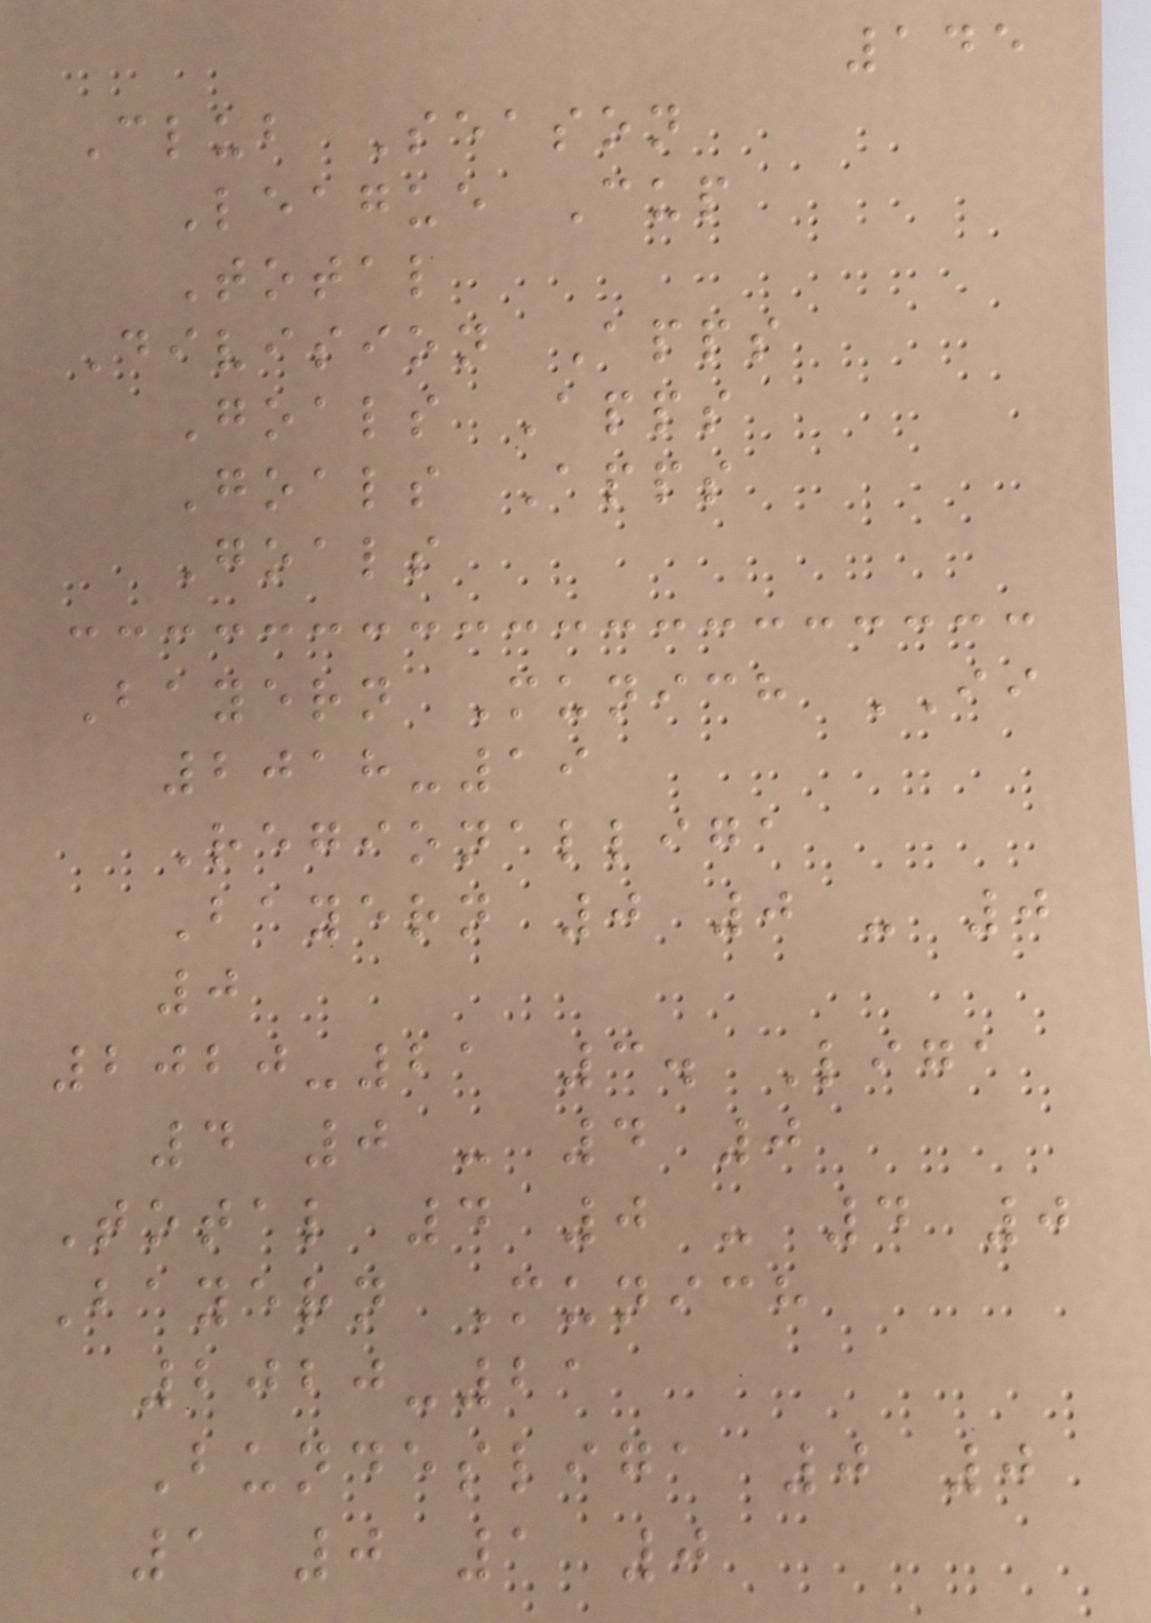145
Club Season
League Cup
Total
Division Apps
Goals Apps
Goals Apps
Goals
Bayern Munich II
2018-19
Regionalliga
Bayern 0 0 - 0
0
2020-21 3. Liga
4 0 - 4 0
Total 4 0 - 4 0
Bayern Munich
2020-21
Bundesliga 0 0
1 0 1 0
